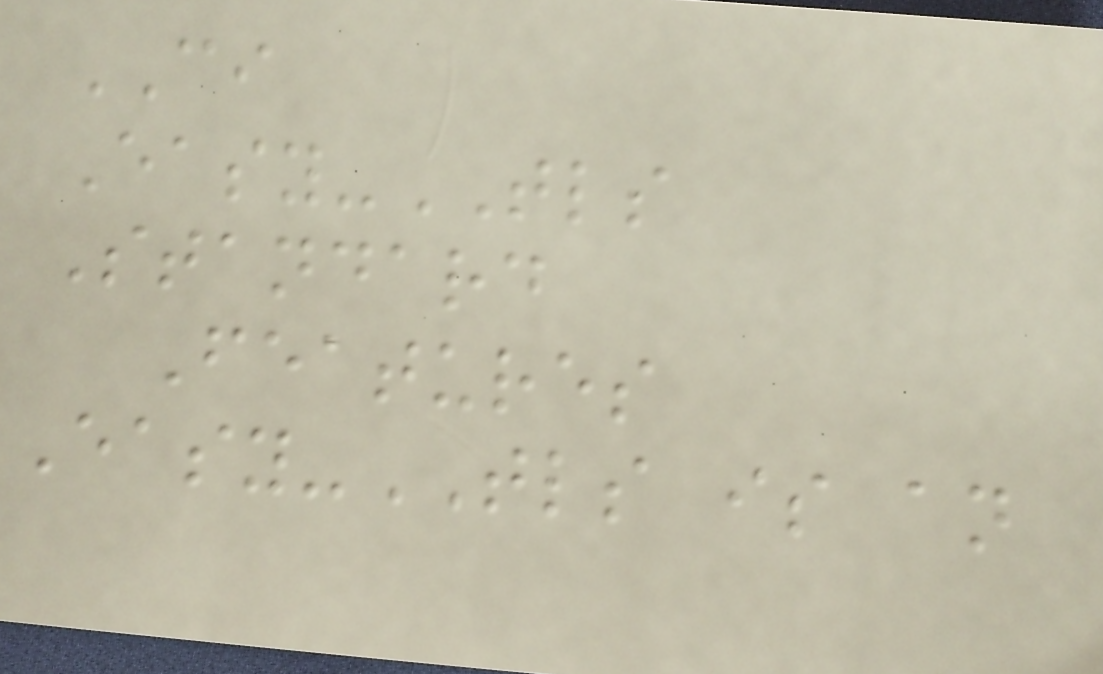CI
Easy-TLS
Standard
Features
Easy-TLS is an
